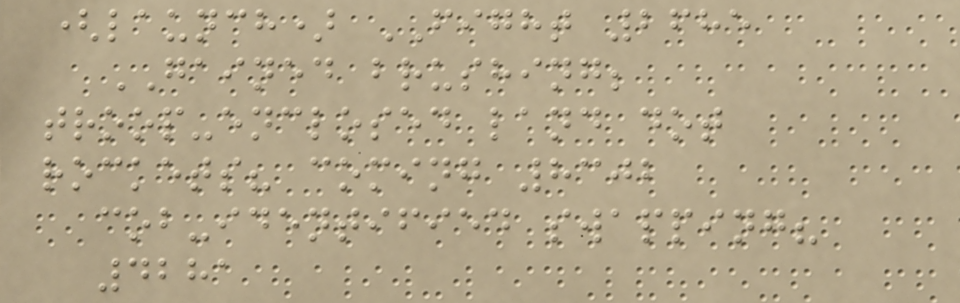(launch) FIGHT 2685
GAINED brushing;
troop-enclosed land dot
rockets? coming 8302
cob-identified swapping?
4281
